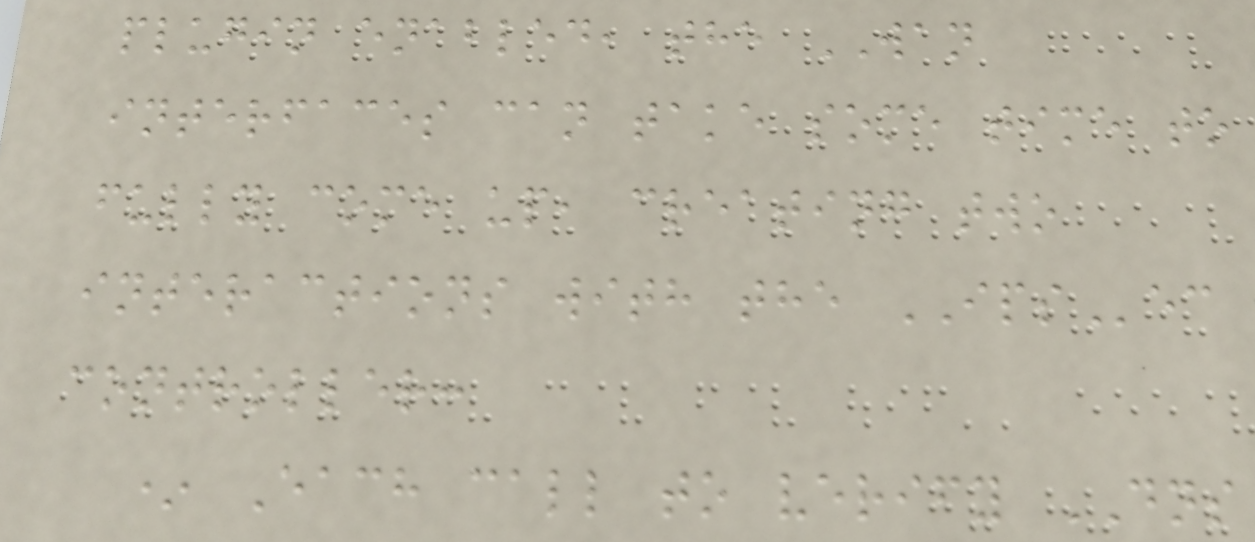plugin enabled, the WAN
interfaces can take some time to
fully come up, creating two
interactions with the IPSec
controller:
* Each call to verify DNS
